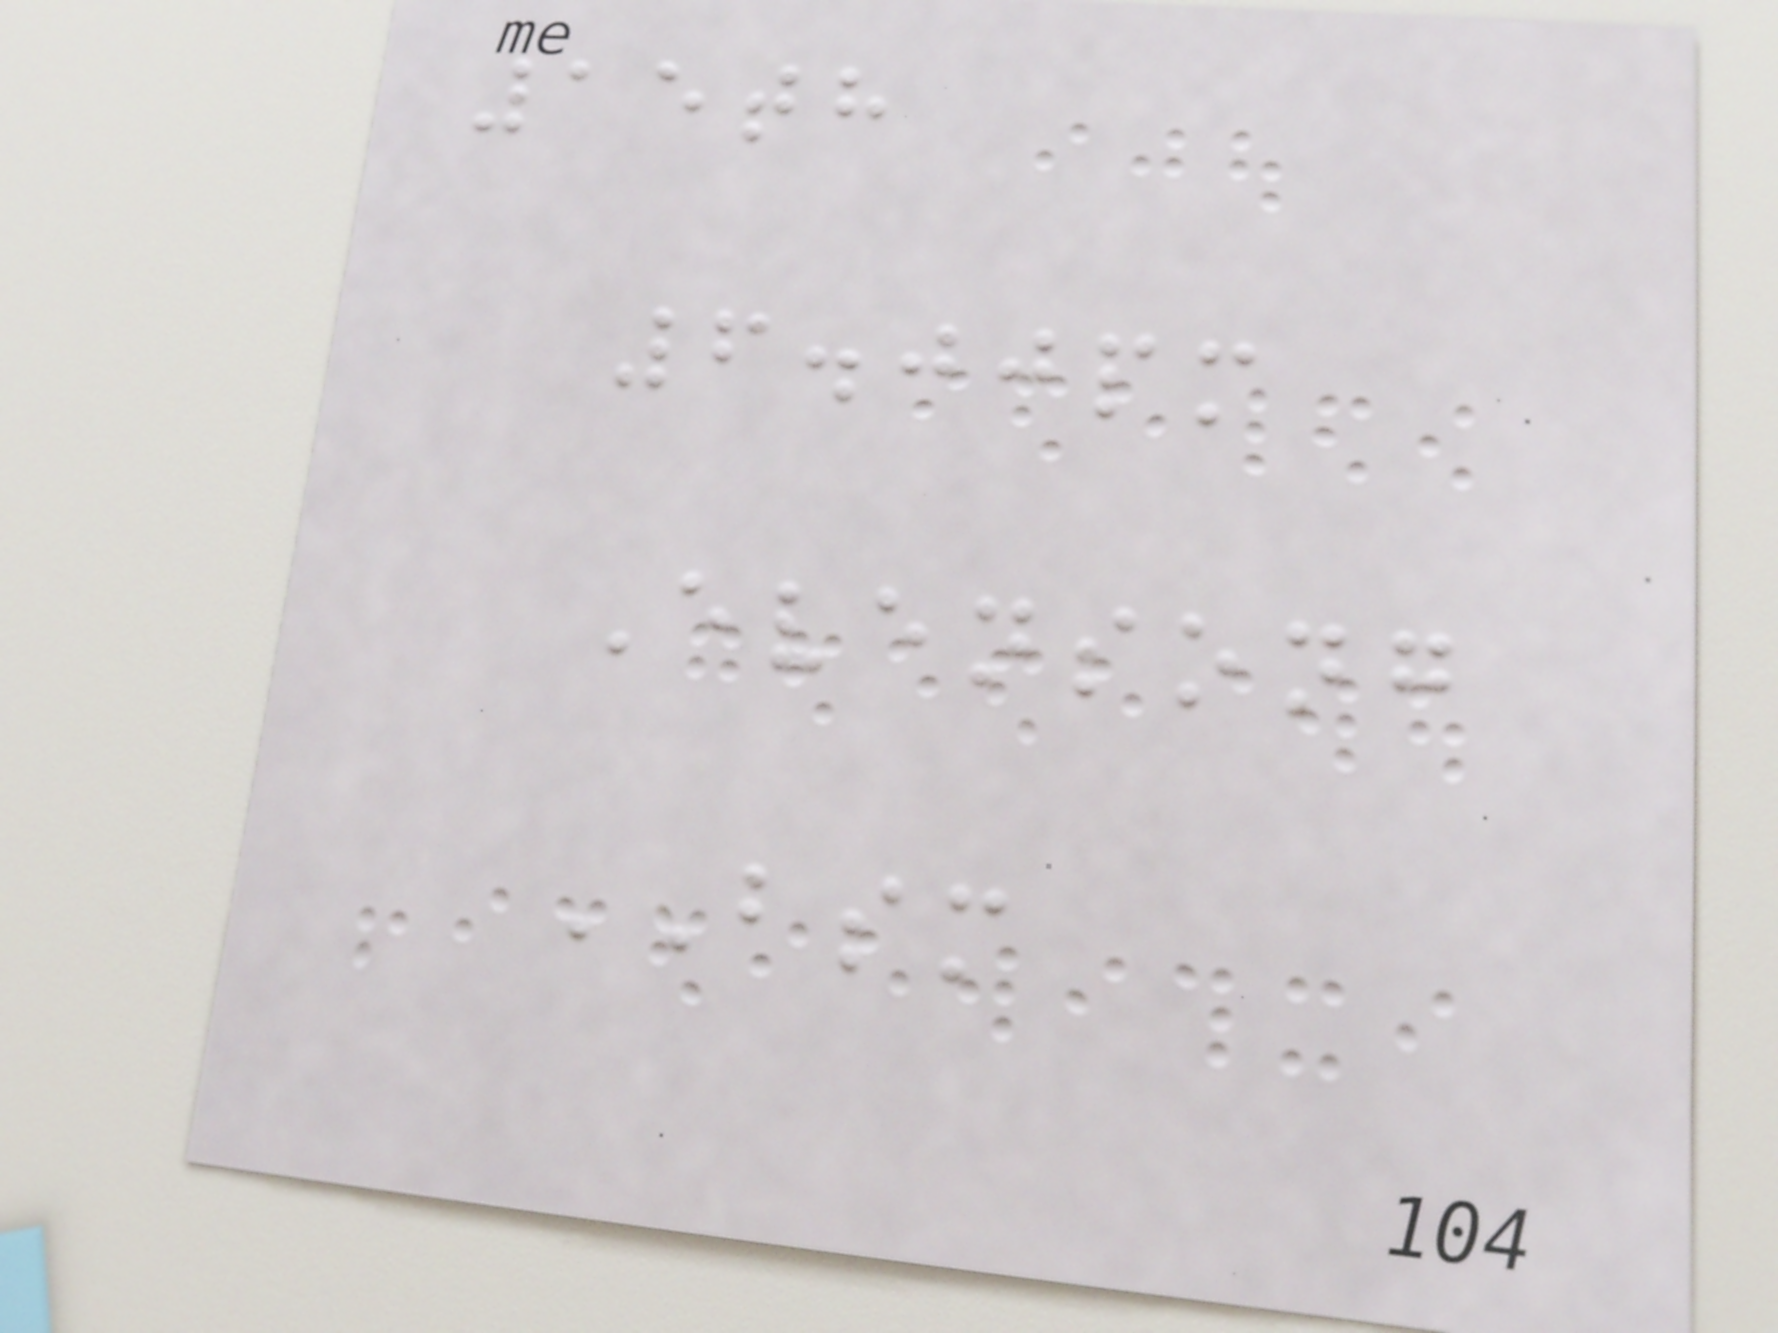15th
6.00pm
Evensong
BSM
